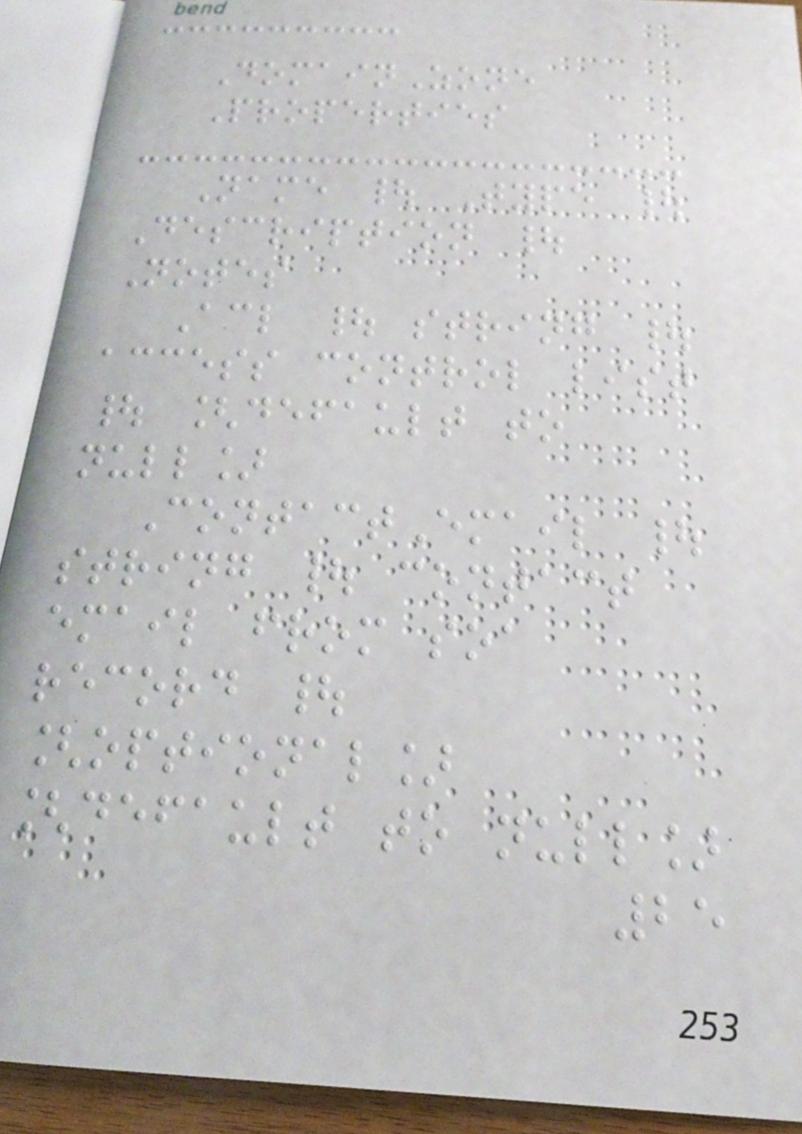DomainZone
Properties
Name | Type |
Description |
Notes
Acl | string |
access control list
| [default to
null]
ContactEmail |
string | contact
email from soa
record |
[optional]
[default to null]
25
